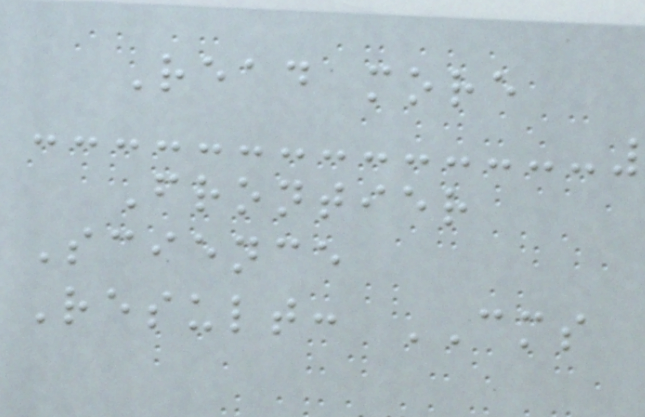Read more
Frontier
Science
Result: CMS
